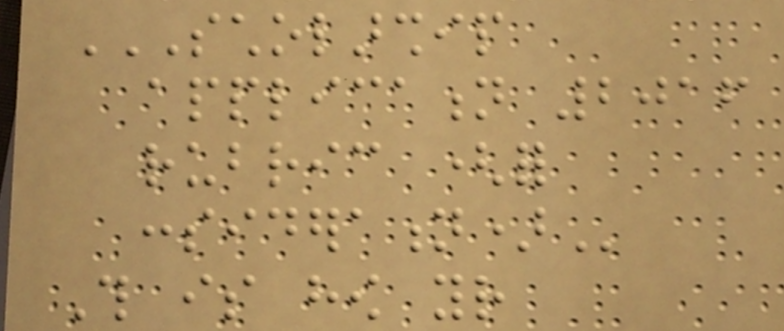SCHOLARSHIP
APPLICATION 2016
RUBRIC (FOR
CONSIDERATION)
This is how your
